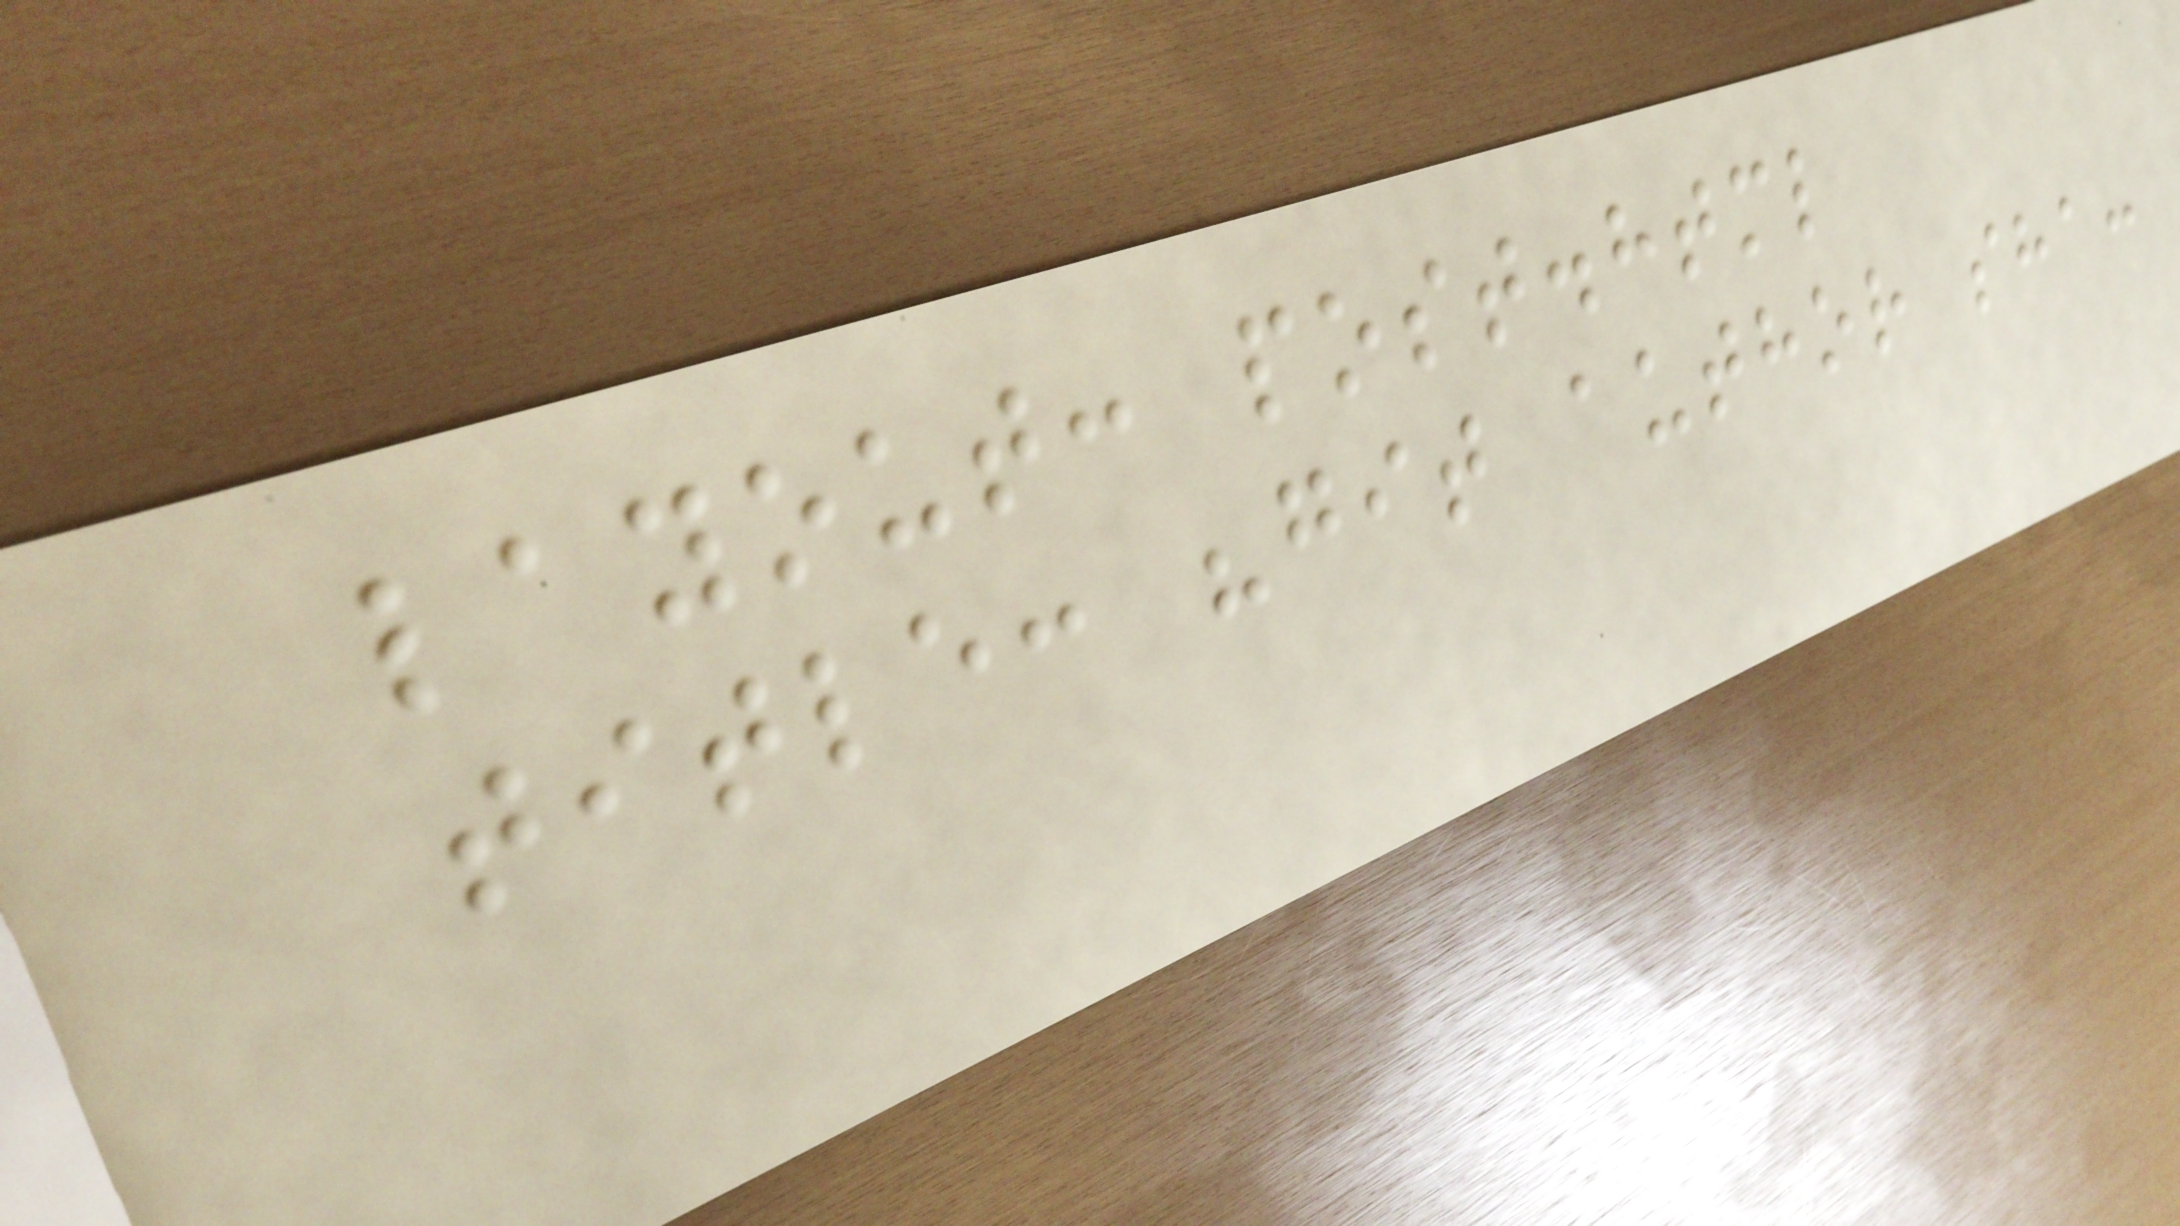layout: post.html
title: "git author sha:
